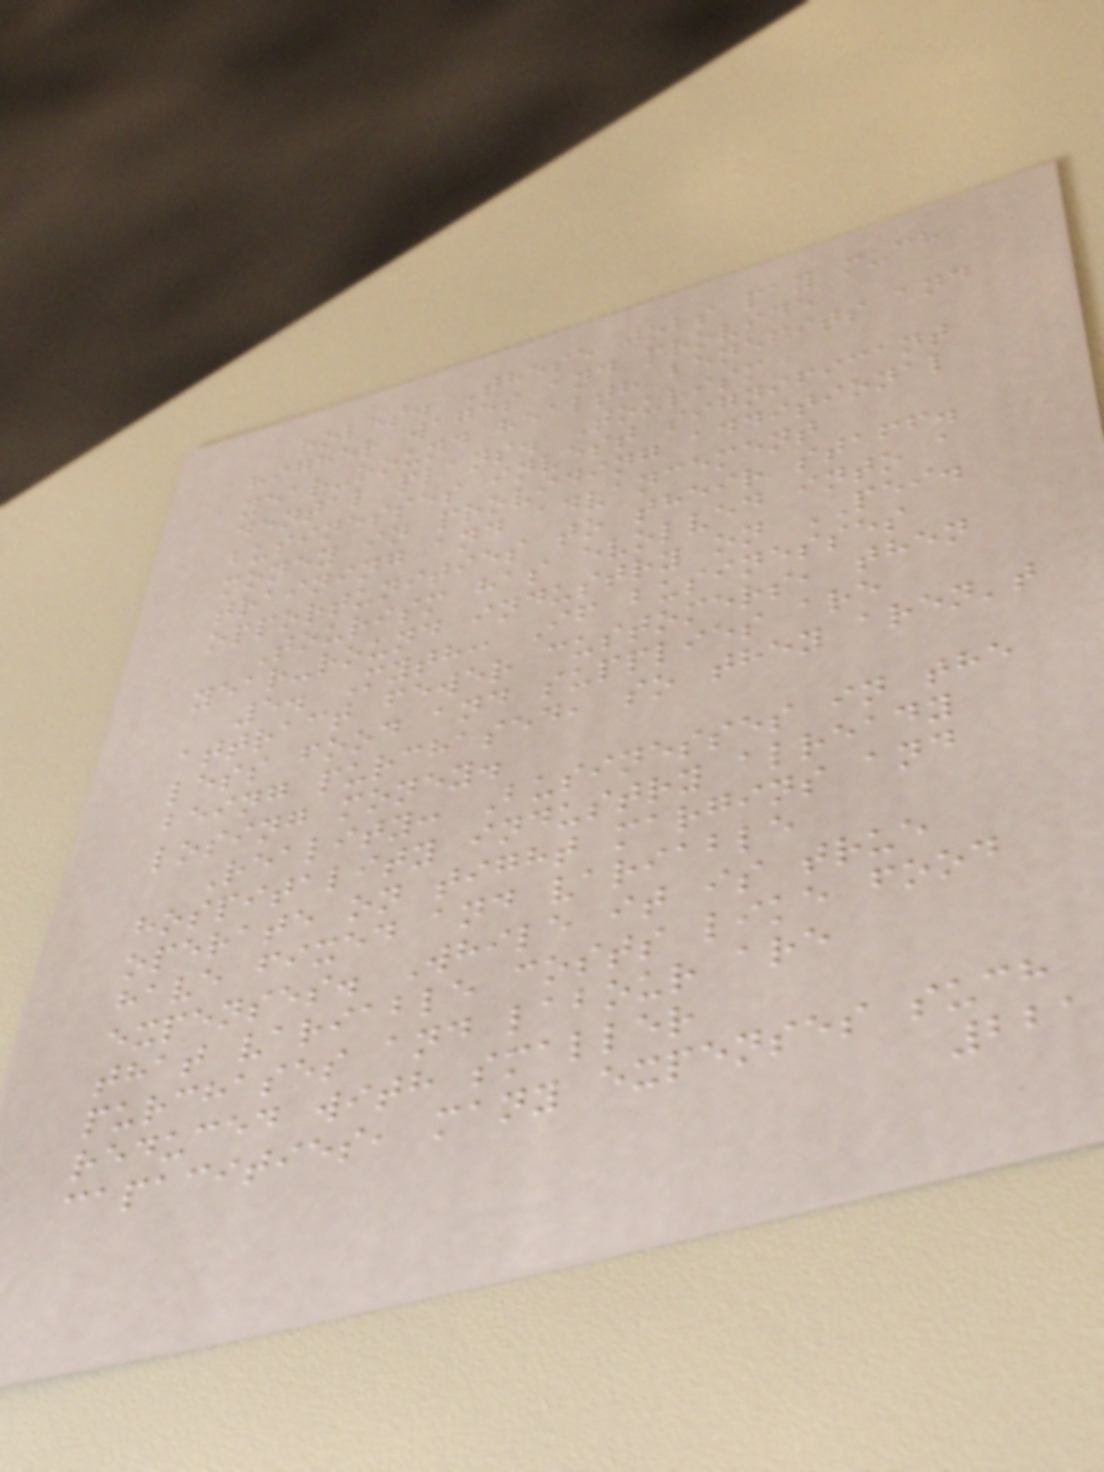roles. These jobs pay much
higher wages and provide
year-round health benefits and
dental plans. Tourism
businesses invest significant
money in providing additional
training and advancement
opportunities to their staff.
Tourism has evolved into a
year-round industry on PEI.
5. Myth: If businesses
attract fewer customers, then
less food and supplies are
being purchased, so they aren't
losing money.
Reality: Businesses in the
hospitality industry already
operate on tight margins and
have fixed and variable
expenses. While it is true
that variable costs like food
purchases and labour are
reduced with smaller
capacities, many expenses such
221
